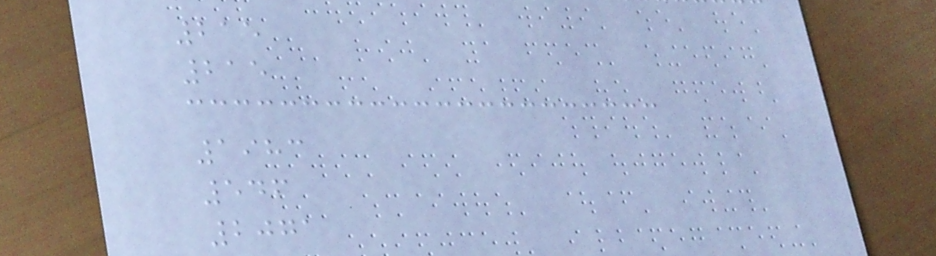215
215
1983
546
2071
